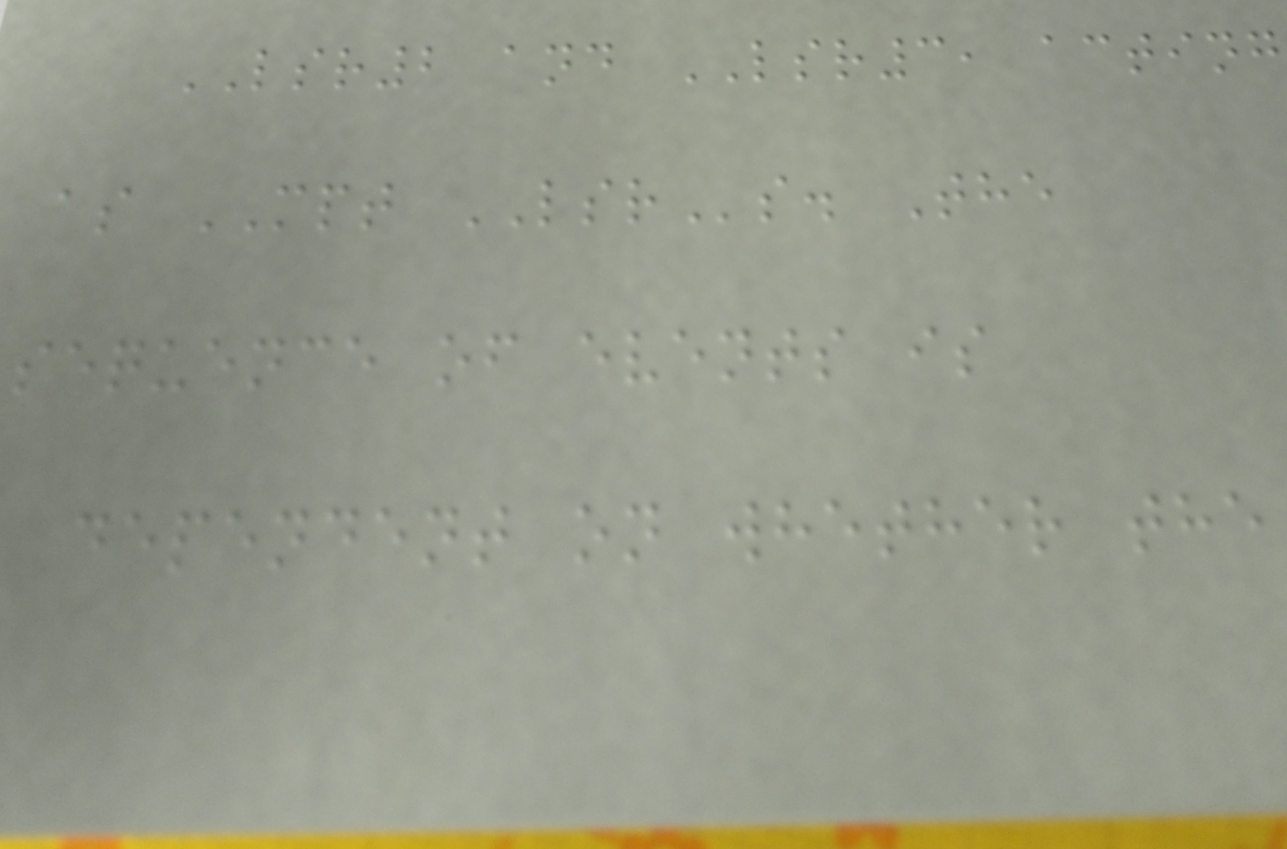LSR2 and LSR3, acting
as MPT LSRs. The
sequence of events is
dependent on whether the
